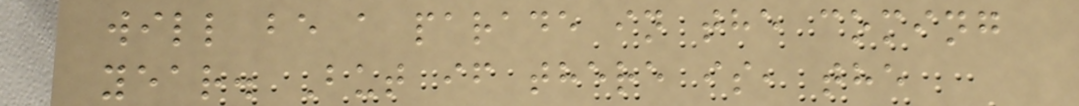will be a parade in the coming
year. But if there is, the
